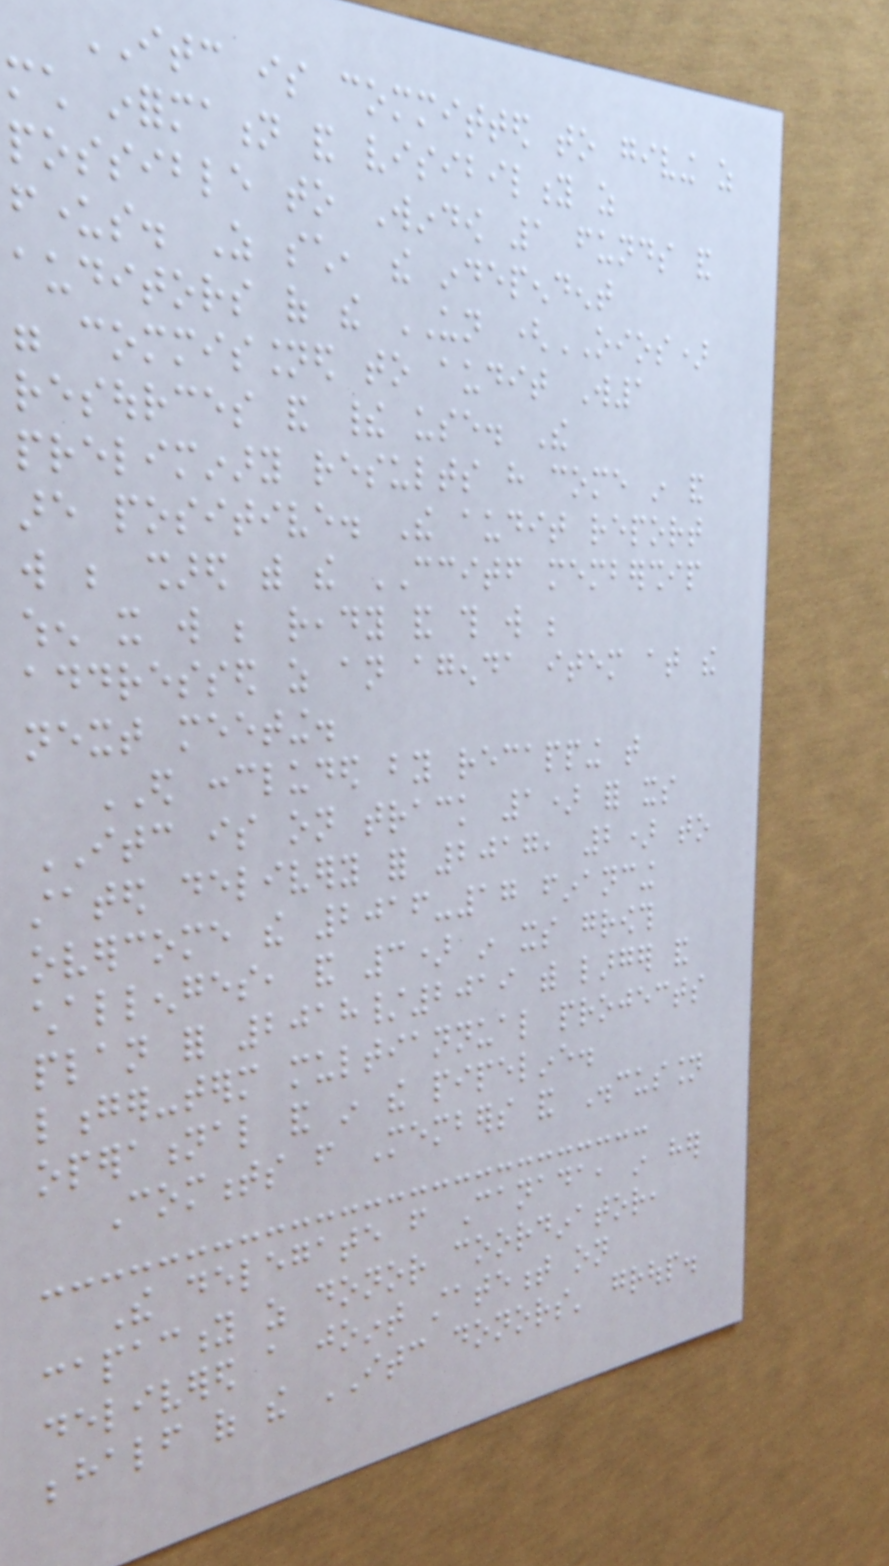ITC is committed to giving as
much information and visibility as
possible to Window 1 funds and
funders. As such, the independent
auditors of the UN (OIOS)
were commissioned to audit W1
resources and their use. The
preliminary results have come in and
are positive. The audit report
will be shared with the CCITF membership
when it will be ready and this will be
addressed as an agenda item at the
next meeting.
ED concluded by recapping that
ITC is on track 1) for its
stated delivery for 2017, 2) to
overcome the 2016-17 financing
challenges, and 3) in its growth
plan for 2018/2019 with larger and
longer-term multiannual projects
operational and in the pipeline.
Comments from Members and Discussion
The delegate from Canada, in her
capacity as donor coordinator,
delivered a joint statement on
behalf of the ITC donors' group.
